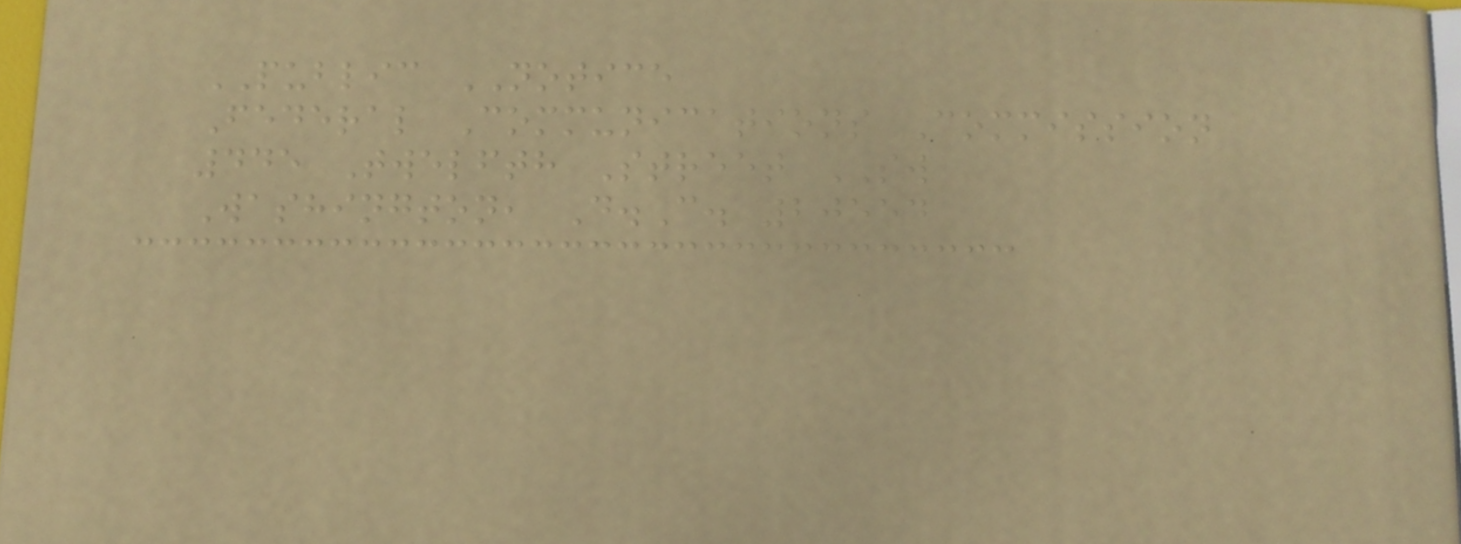PUBLIC NOTICE
Federal Communications Commission
445 Twelfth Street SW
Washington, D.C. 20554
